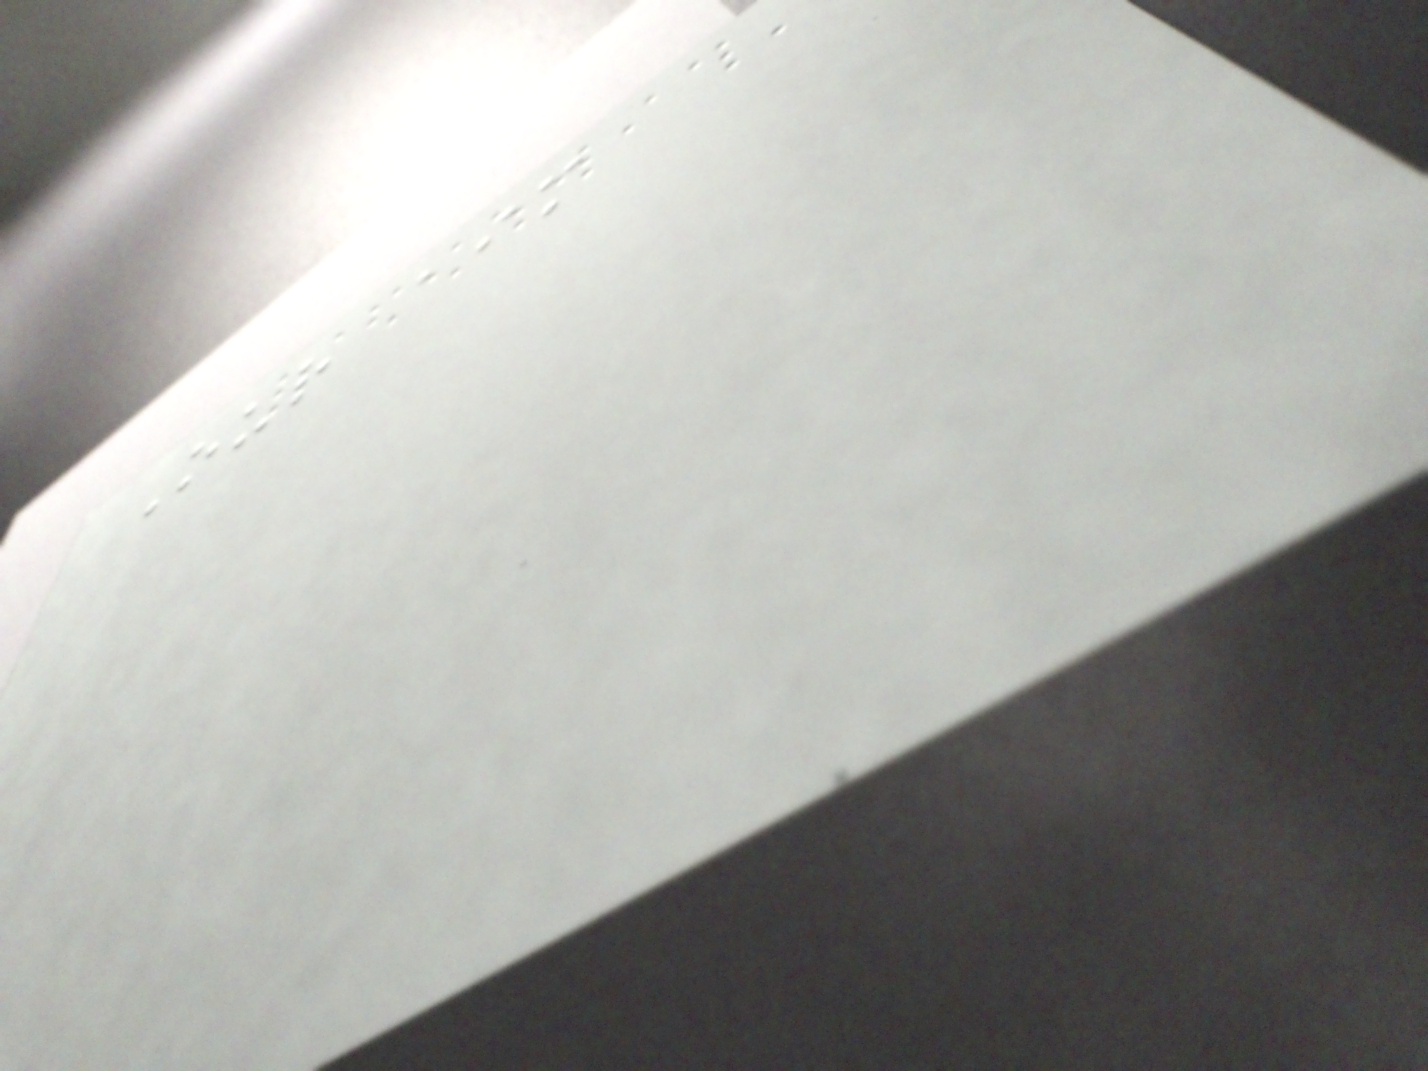Our aim
